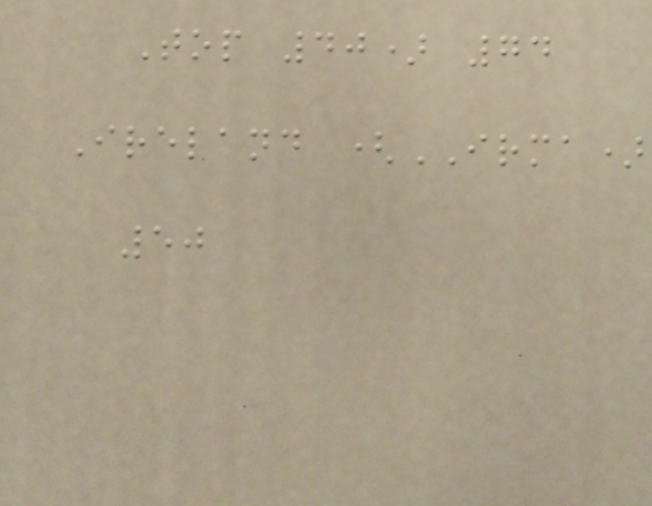Top 40) 74
Ireland (IRMA)
50
